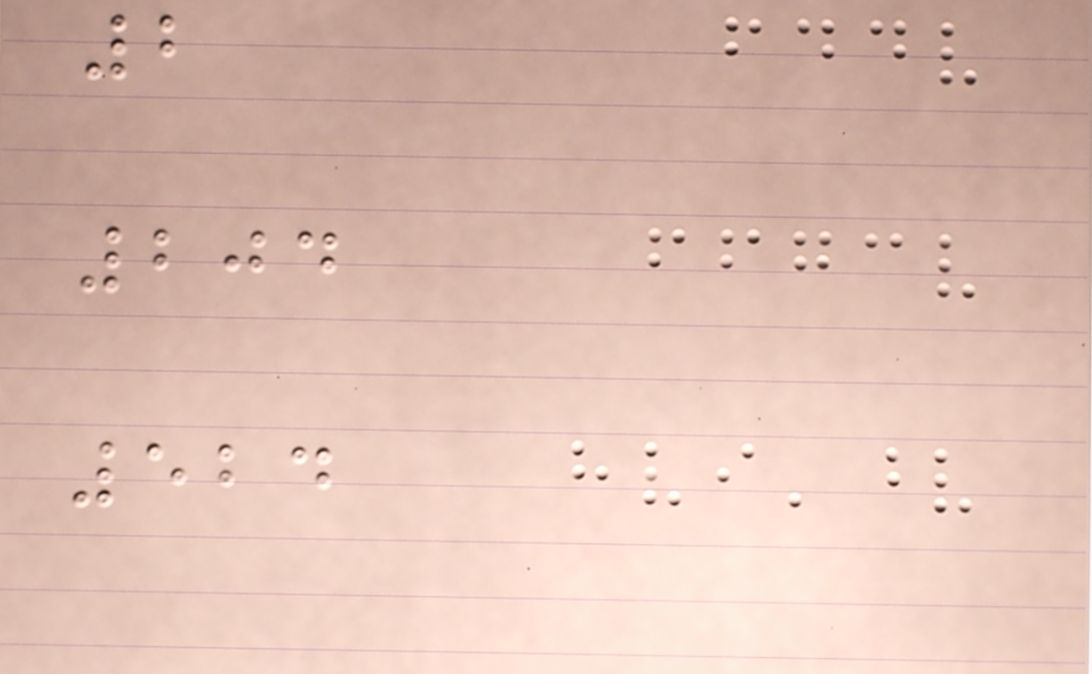2
204
524
